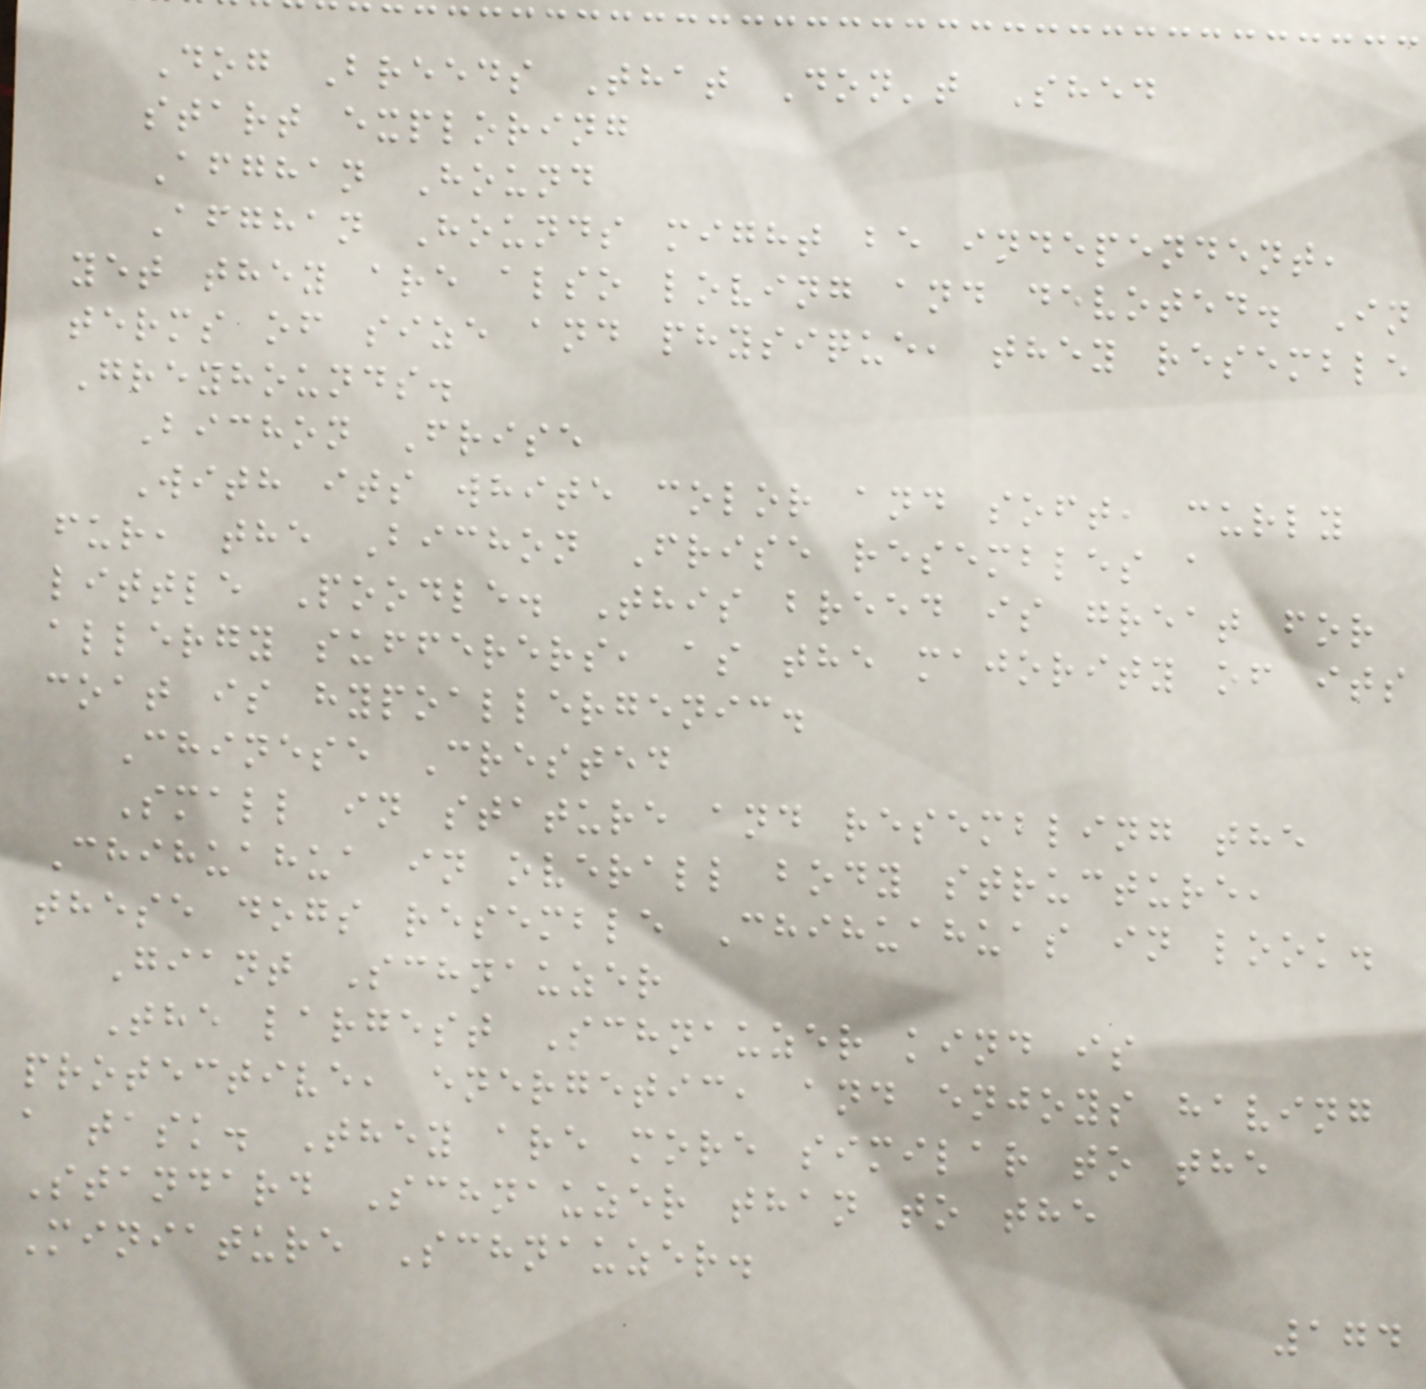Dog Breeds That Don't Shed
start exploring
Afghan Hound
Afghan Hounds might be independent,
yet they are also loving and devoted. In
terms of size and physique, they resemble
Greyhounds.
Bichon Frise
With its white color and soft, curly
fur, the Bichon Frise resembles a
little Poodle. This breed is great for
allergy sufferers, as the majority of its
coat is hypoallergenic.
Chinese Crested
Small in stature and resembling the
Chihuahua in overall body structure,
these dogs resemble Chihuahuas in look.
Giant Schnauzer
The largest Schnauzer kind is
protective, energetic, and enjoys having
a task. They are more similar to the
Standard Schnauzer than to the
Miniature Schnauzer.
174
